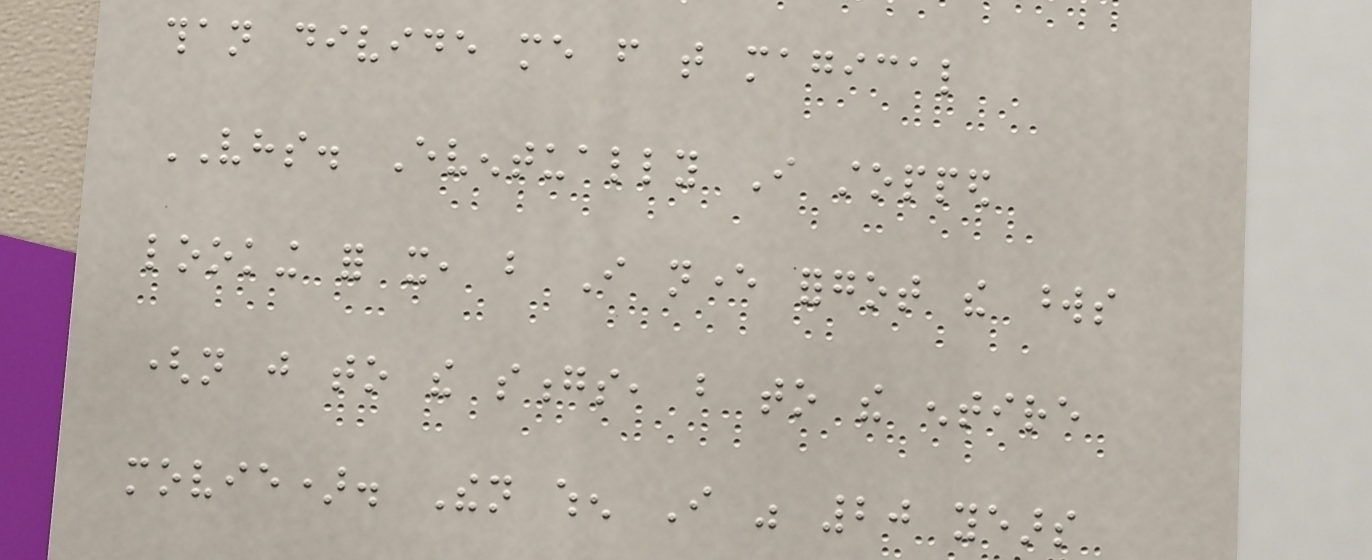than divide me from that magical
VHS. Eventually I stopped
looking for it, but I never forgot the words
(not just to the songs, but to the entire
movie). Then when I was 20 years
